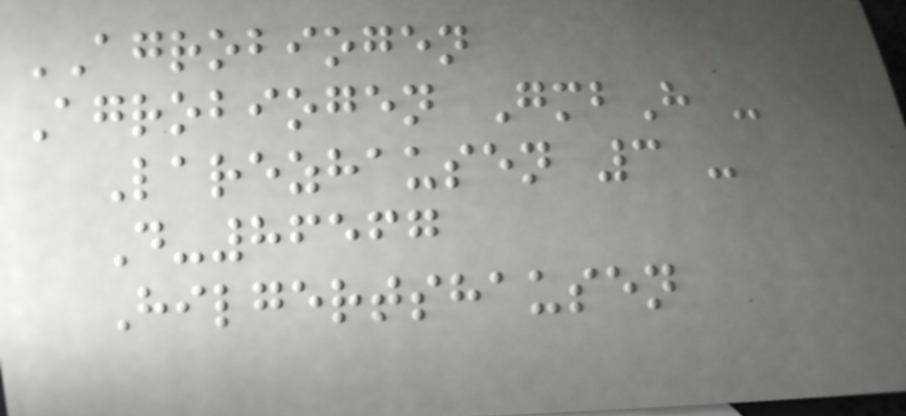AGROBIOGEN
Agrobiogen GmbH -
Larezhausen 3 -
D-86567
Hilgertshausen
